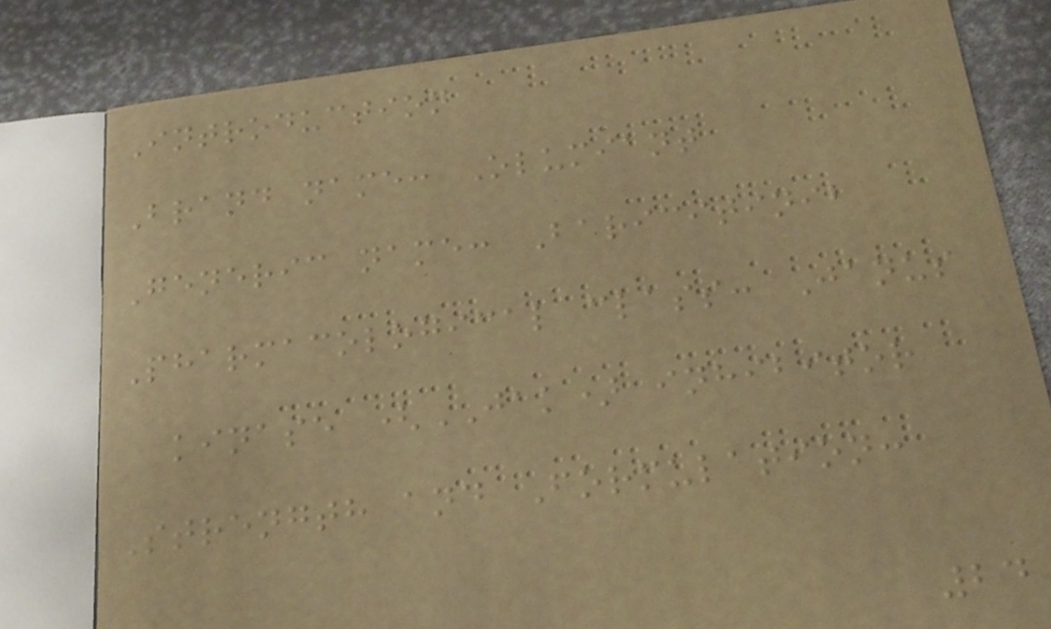Introduction
Brand name: Olumiant
Generic name: Baricitinib
Pharmacological class: Janus
kinase (JAK) inhibitor
Strength and Formulation:
24
